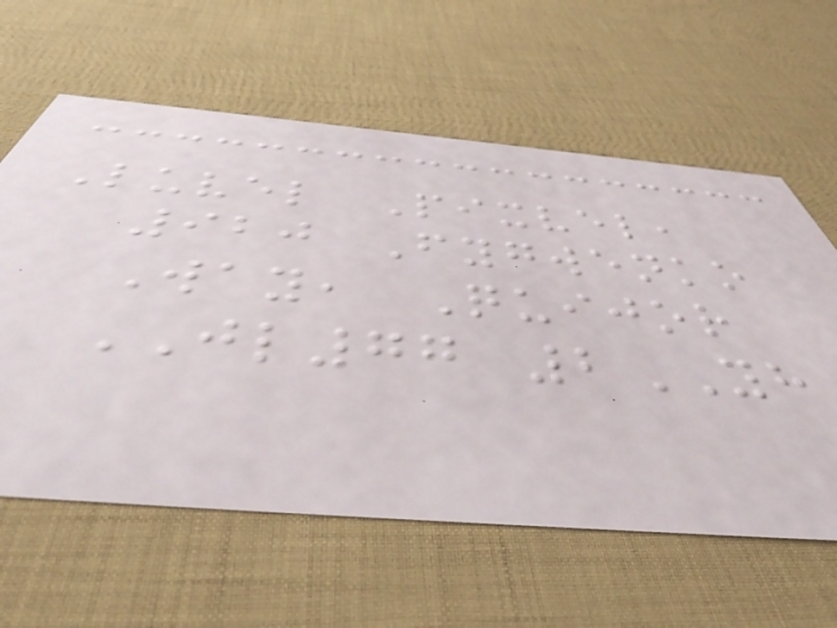Luvel Pixvel,
920 Fygwenko
Way, Quijor
JL77 2YH
